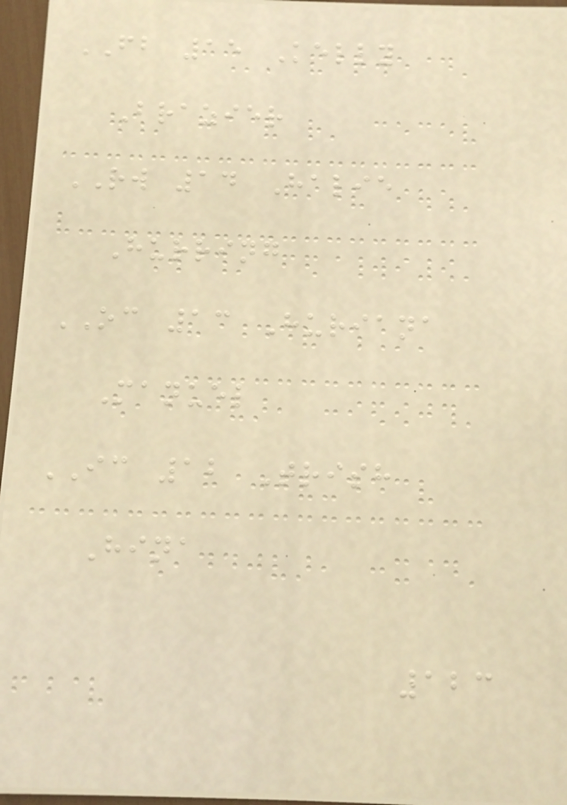FB 15 Kelly
Brazier
RW 14 Halie
Hurring
OC 13 Huriana
Manuel
IC 12 Trish
Hina
123
